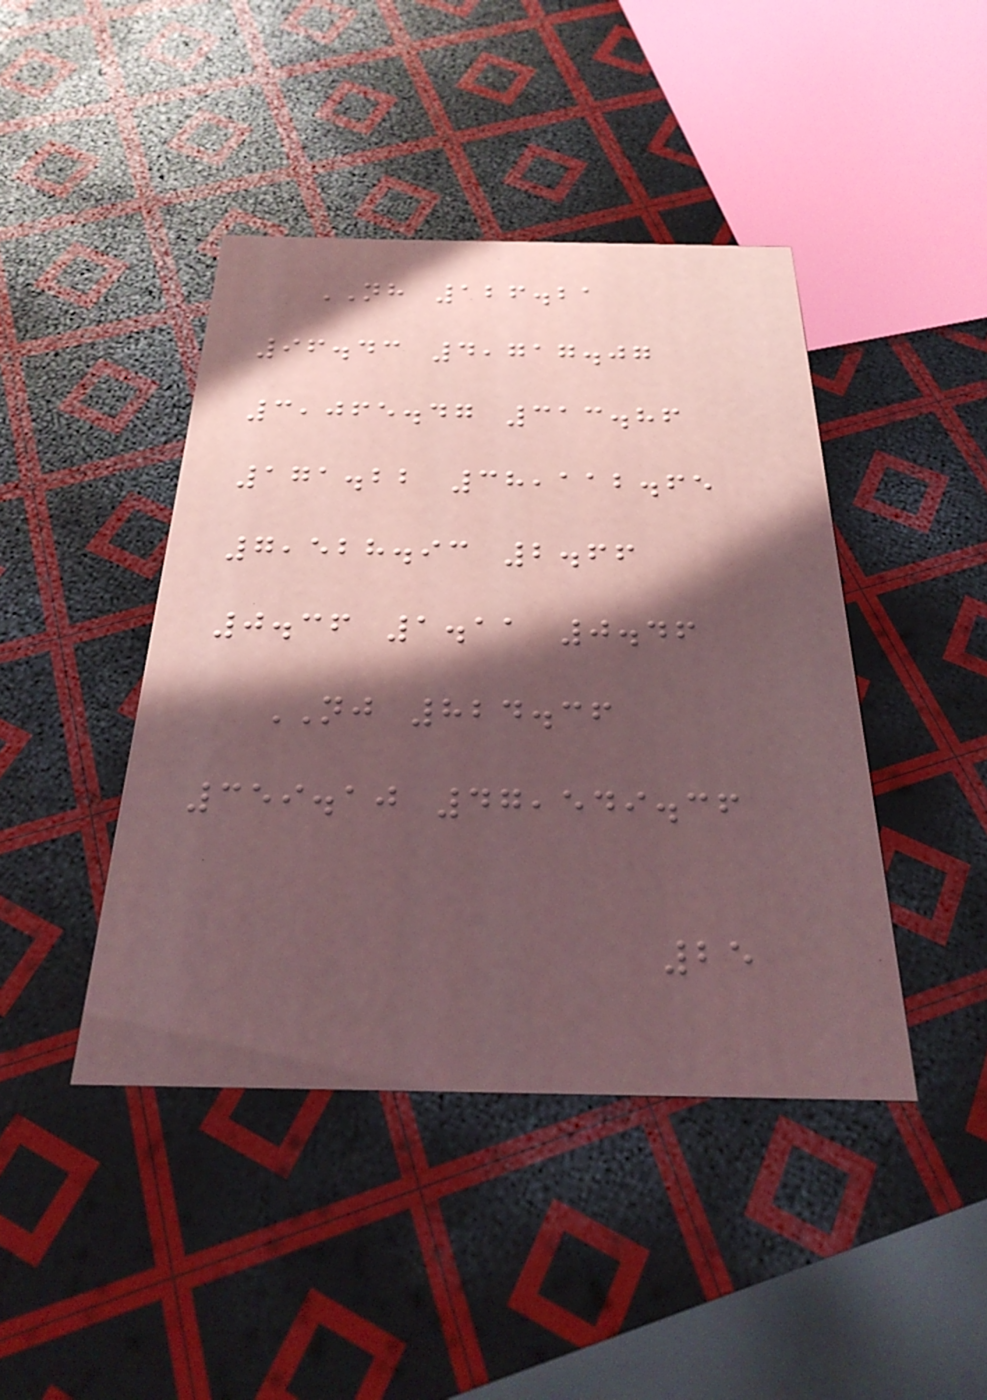NH 126.21
96.43 4,717.07
3,065.47 313.86
171.22 38,112.65
7,528.93 2.66
0.36 1.11 0.46
NJ 824.36
359.10 47,549.36
25
